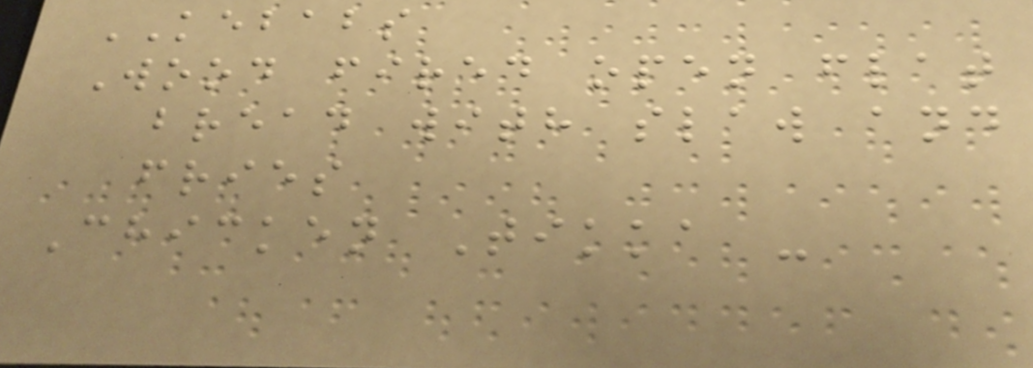KEBABS
Wood fired open flat
bread with slaw and
fries
Chicken Tikka -
